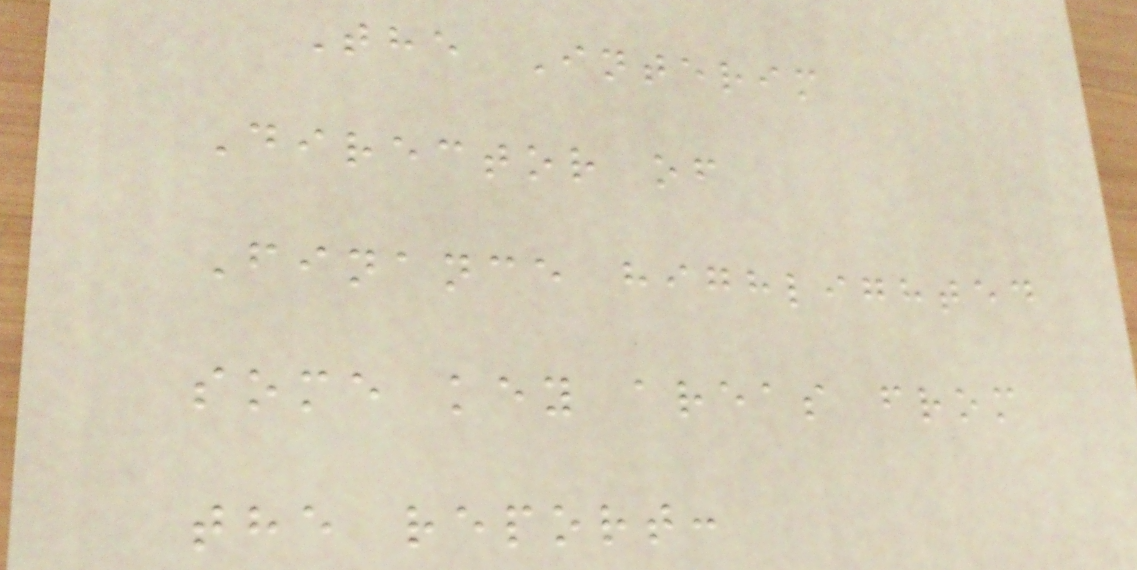The Interim
Director of
Finance highlighted
some key areas from
the report:
